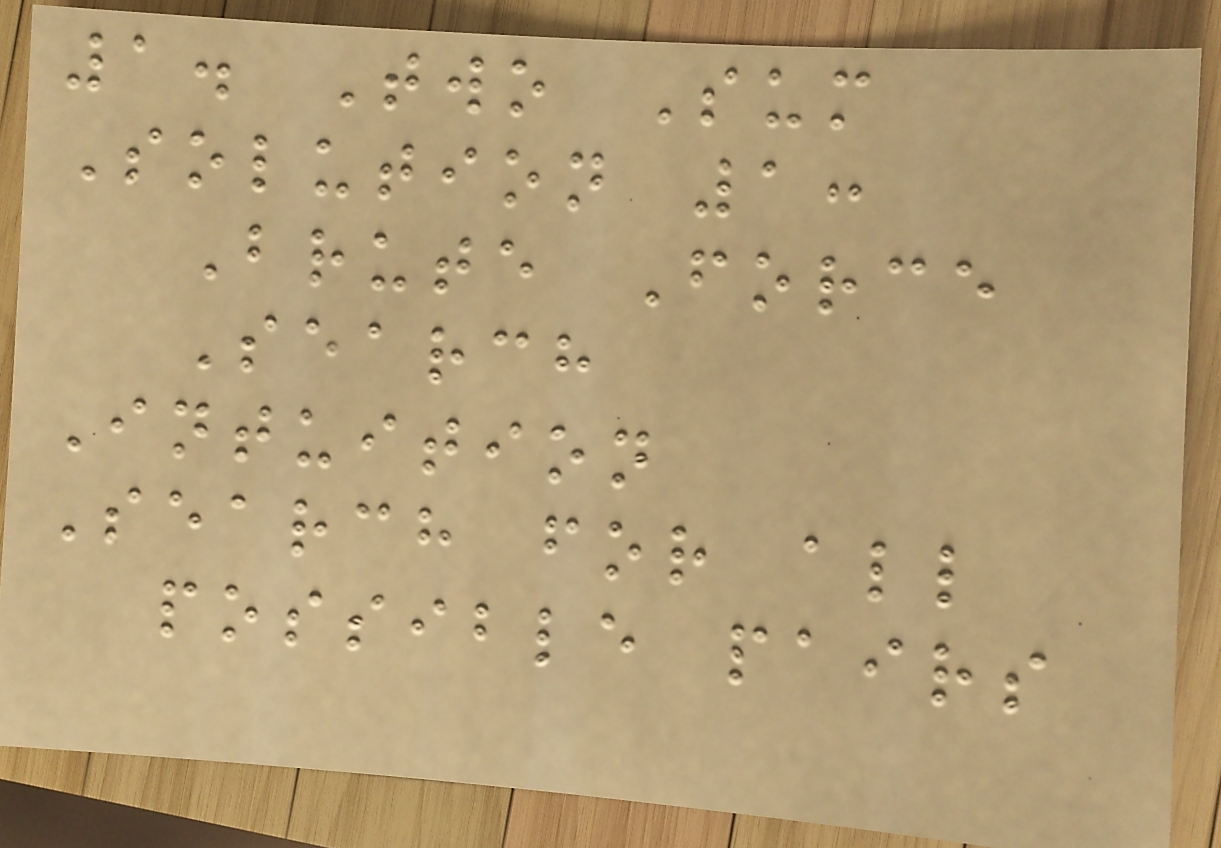1. Two Sum
Solution 1:
Brute Force
Search
Intuition
Search for all
possible pairs
